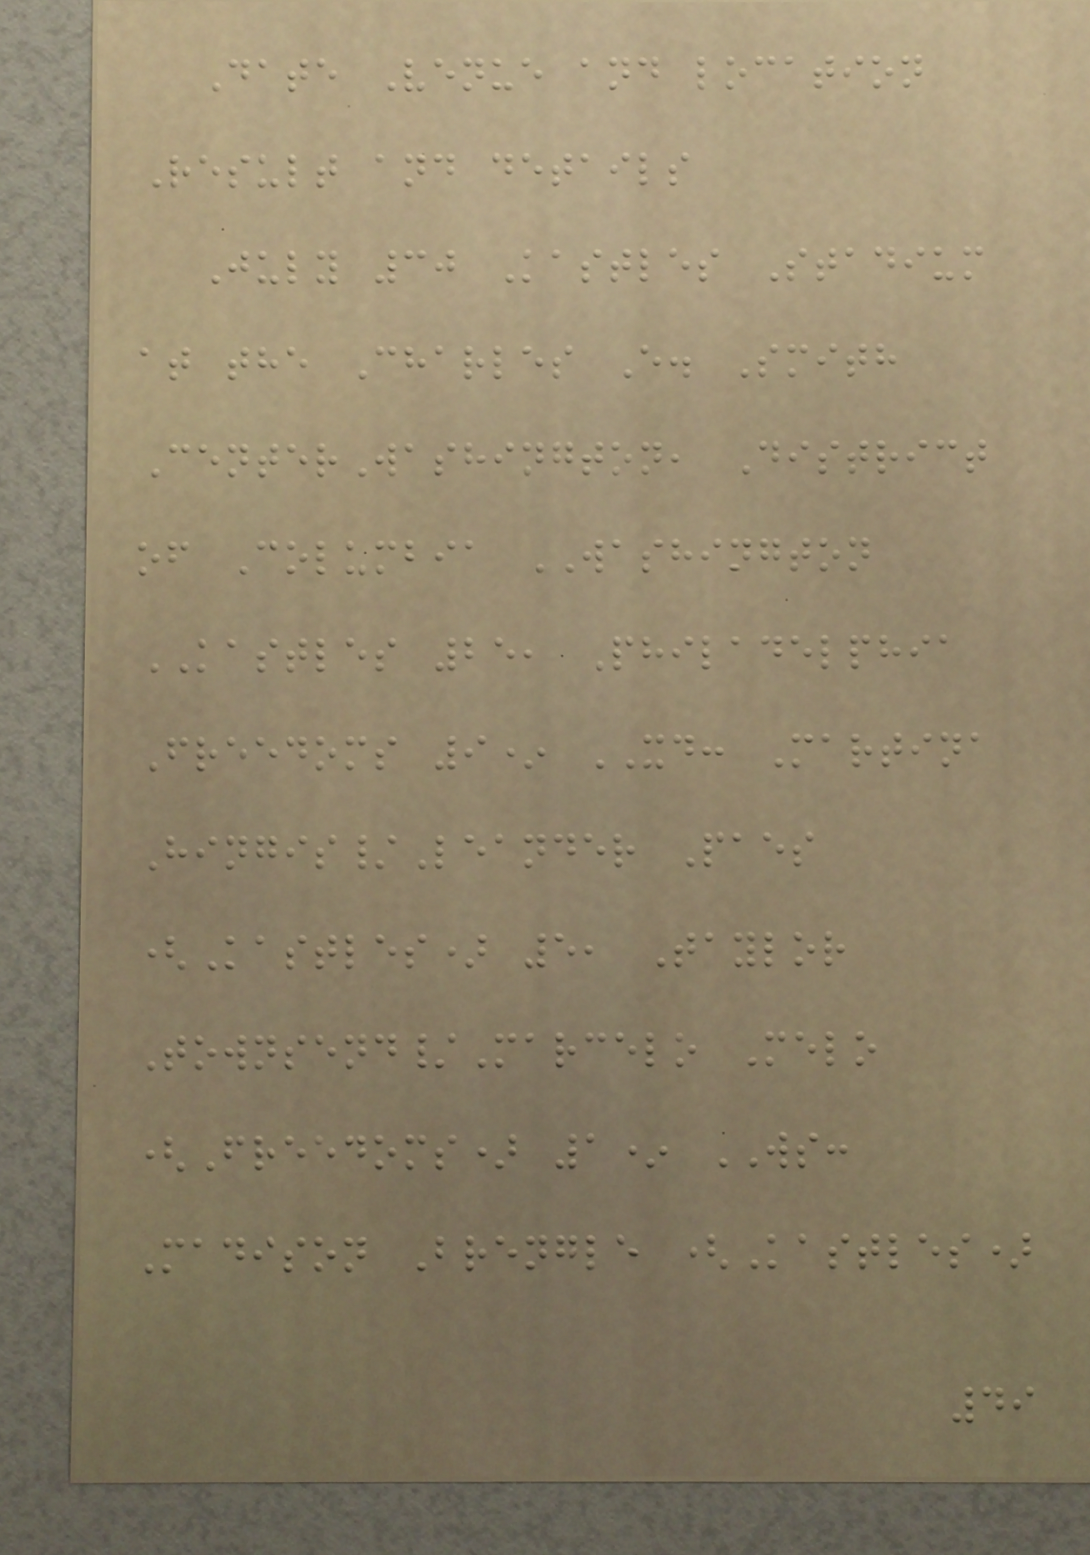Date Venue and location
Result and details
July 30 Kastles Stadium
at the Charles E. Smith
CenterWashington, District
of Columbia WASHINGTON
KASTLES 25, Philadelphia
Freedoms 9* XD: Martina
Hingis/Leander Paes
(Kastles) 5, Taylor
Townsend/Marcelo Melo
(Freedoms) 1* WS:
Madison Brengle (Kastles)
49
